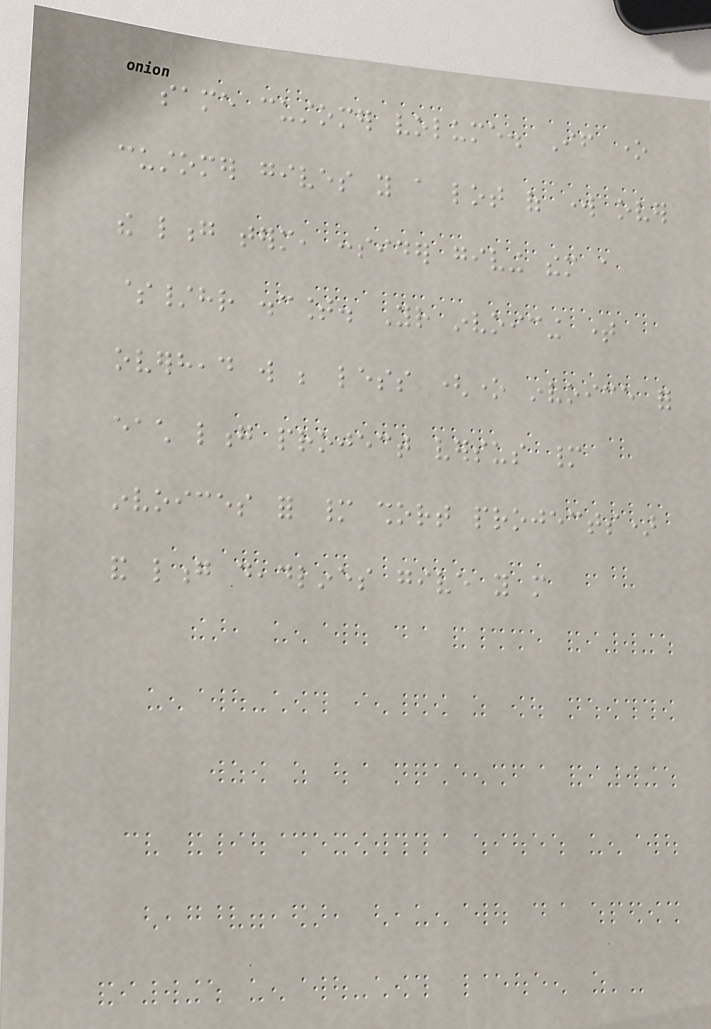same customer volume. If one
customer gives you a lot of work over
the long term, consider giving them a
$/hr discount. Your invoicing time
overhead will be less (one invoice for
each long project versus many
invoices for many short projects)
and long deadlines give you more
